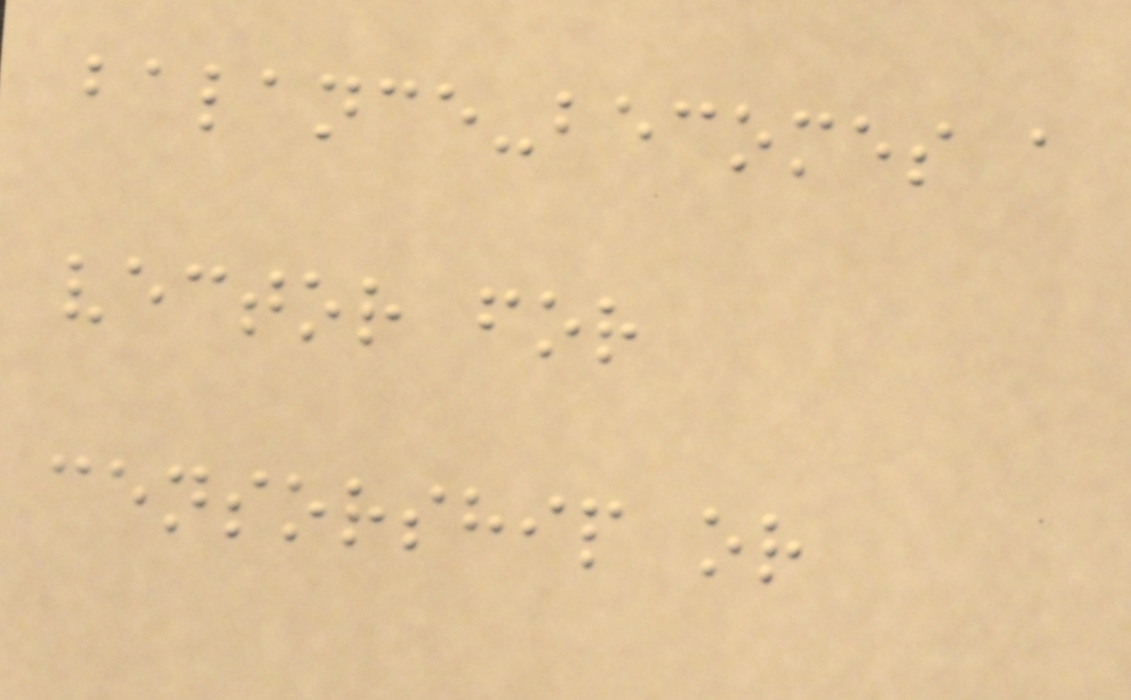balance-becomes a
vector for
censorship or
